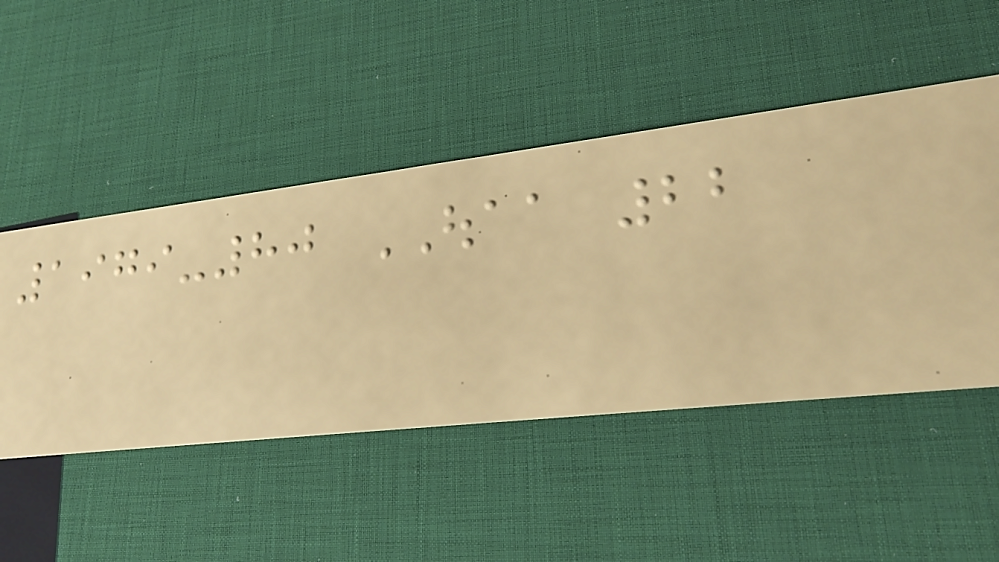1979-80 OUAA 22
